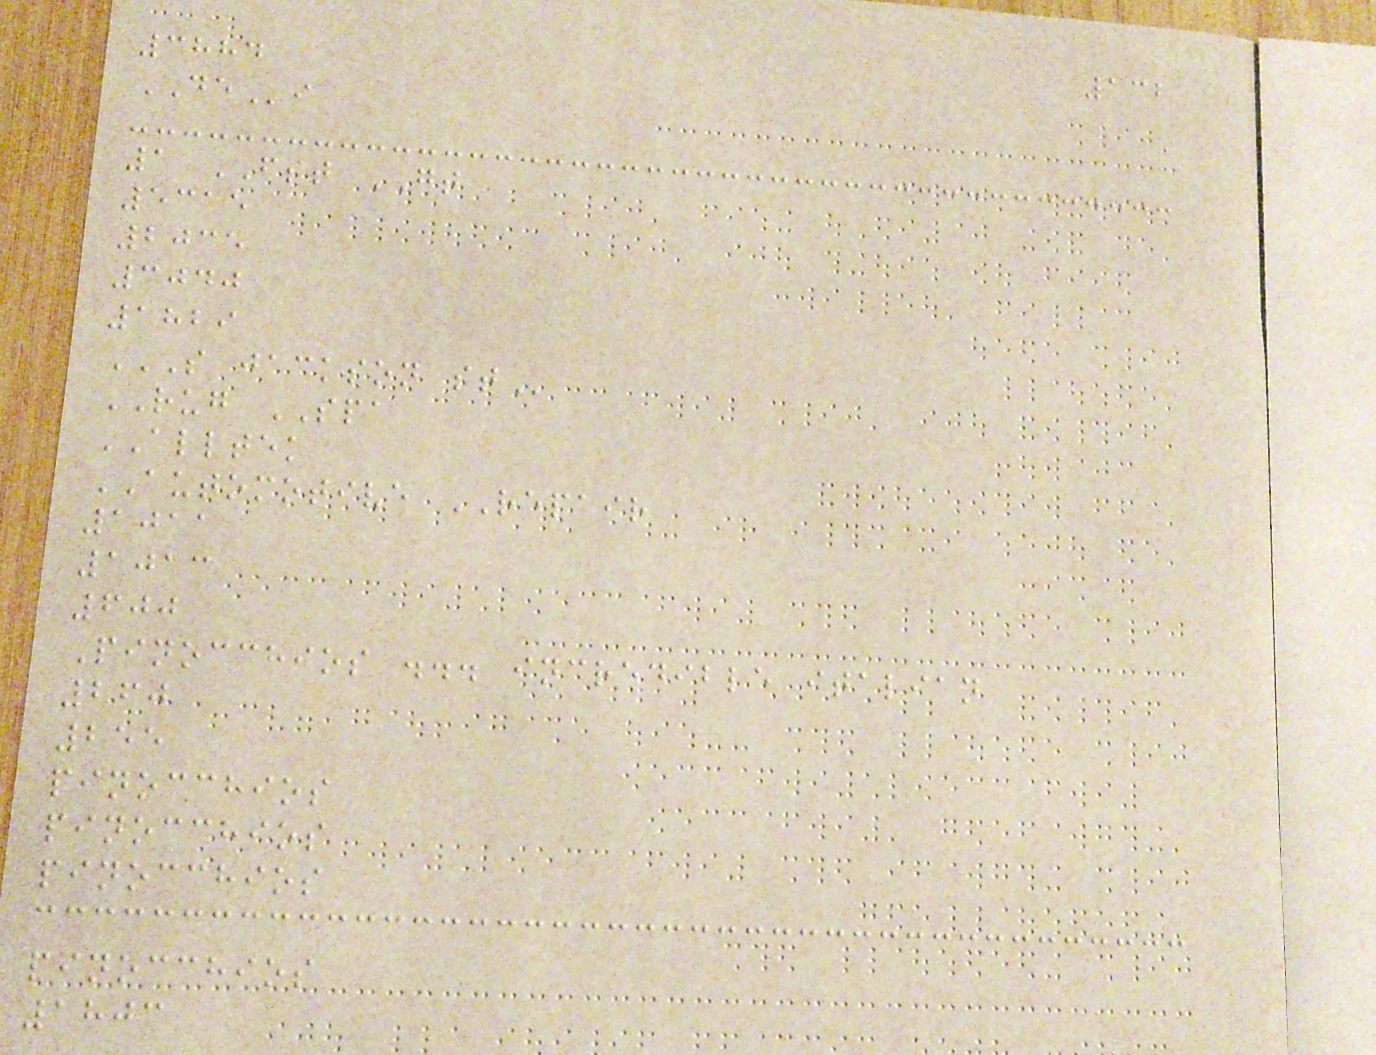132
3884
DEi
1 FST GT
5315
2035
3040
1829
S JACKSON ST
RUG SPA
ALLTEK
AUTOMOTIVE REPAIR
1011
1013
600
Pinocchios ... incredible italian
260
255
pinocchios
pinocchios
pinocchios
pinocchios
1803
